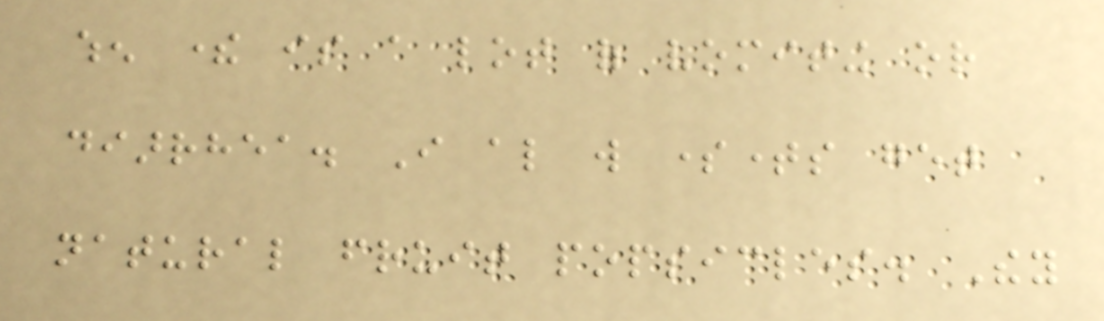when there is a lot of vomiting or
diarrhea. I also will sometimes get
natural fruit popsicles. They
